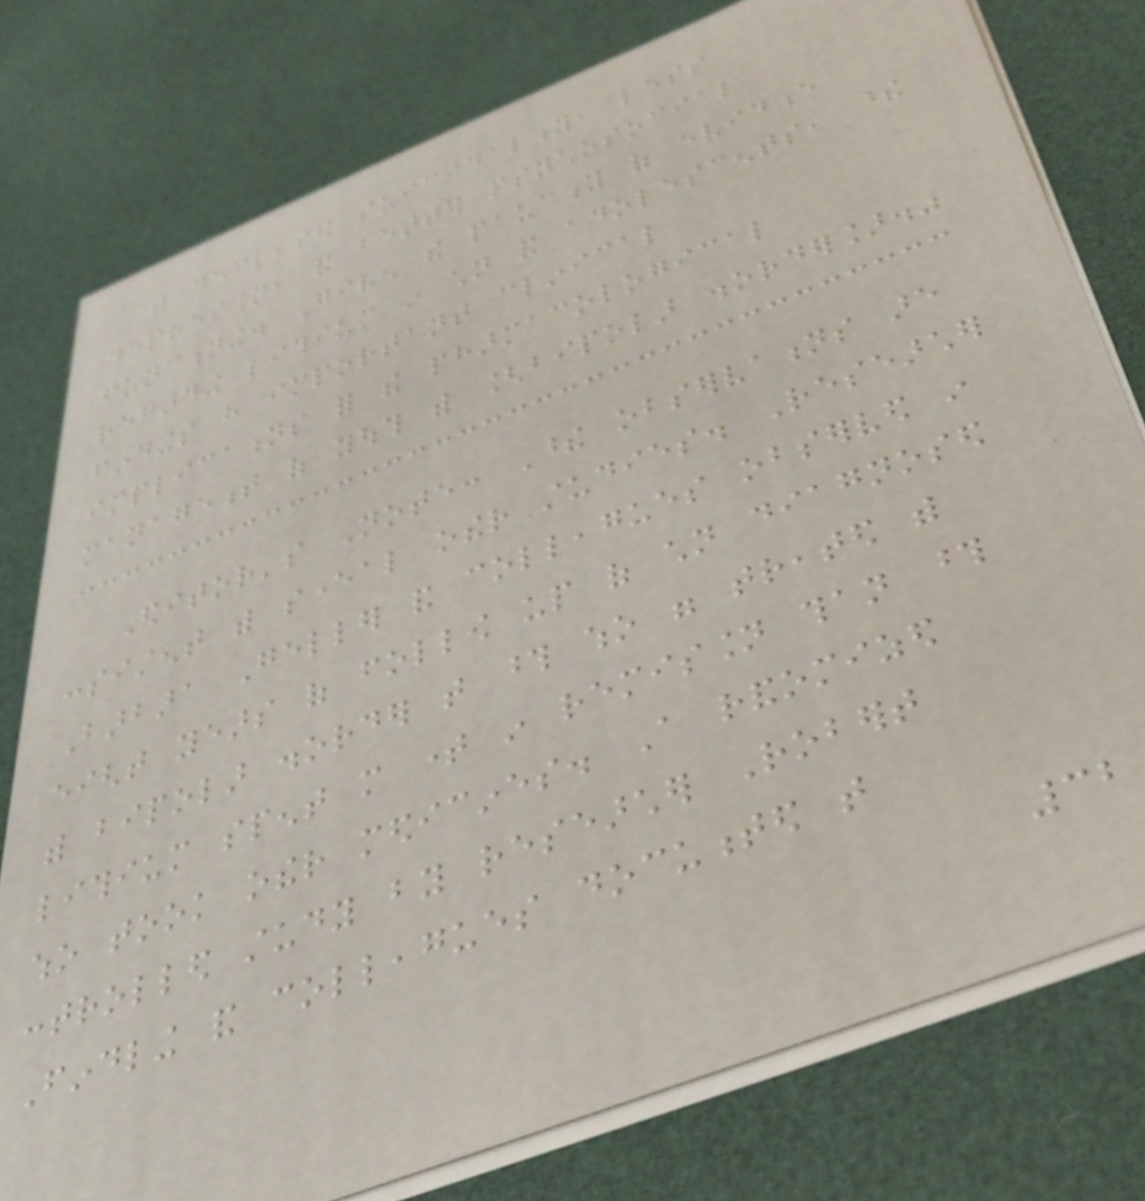with decreased suicidality, less
depression, and better psychosocial
functioning. Given the paucity of evidence
regarding lithium in children and adolescents, these
findings have important clinical
implications for the pharmacological
management of youth with [bipolar disorder]."
Editor's Note: These observations are
consistent with several other studies. Researcher
Barbara Geller and colleagues observed in
eight years of follow up of children diagnosed
with bipolar disorder that those who were treated with
lithium spent more time in remission than those
who took other medicines. A randomized
controlled study by researcher Robert
Findling and colleagues documented that
32
